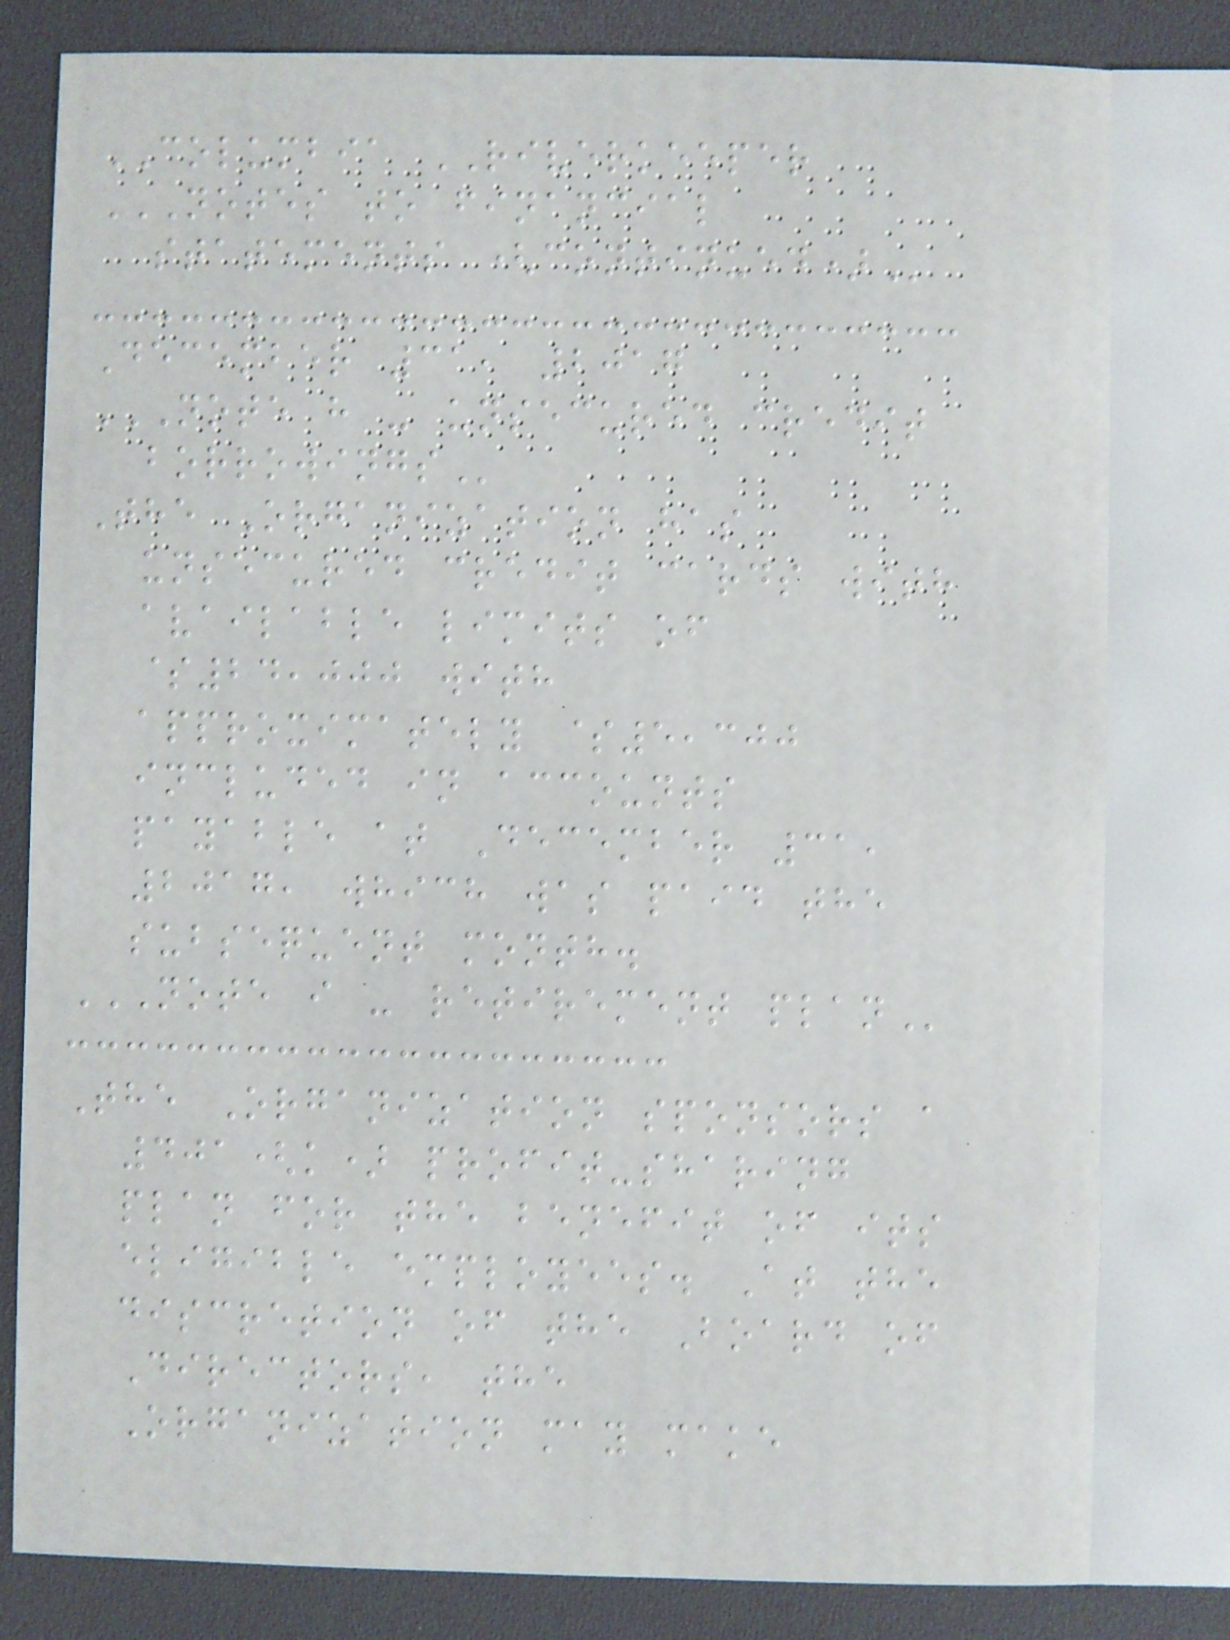COLUMBIA RIVERKEEPER
NOTES TO FINANCIAL
STATEMENTS (CONTINUED)
December 31, 2017
NOTE H - UNSECURED CREDIT
BORROWINGS
The Organization has
unsecured credit cards with
available limits of
$24,000 with
approximately $5,300
included in accounts
payable at December 31,
2017, which was paid the
subsequent month.
NOTE I - RETIREMENT PLAN
The Organization sponsors a
401(k) profit-sharing
plan for the benefit of its
eligible employees. At the
discretion of the Board of
Directors, the
Organization may make
